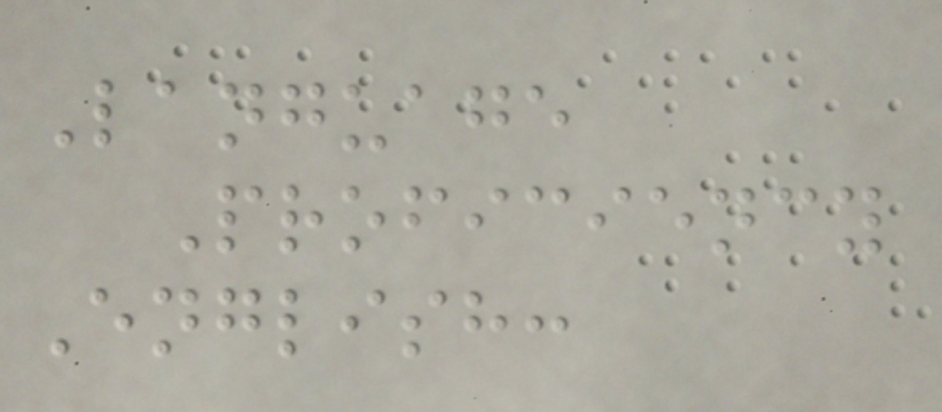Language
Proficiency
English:
